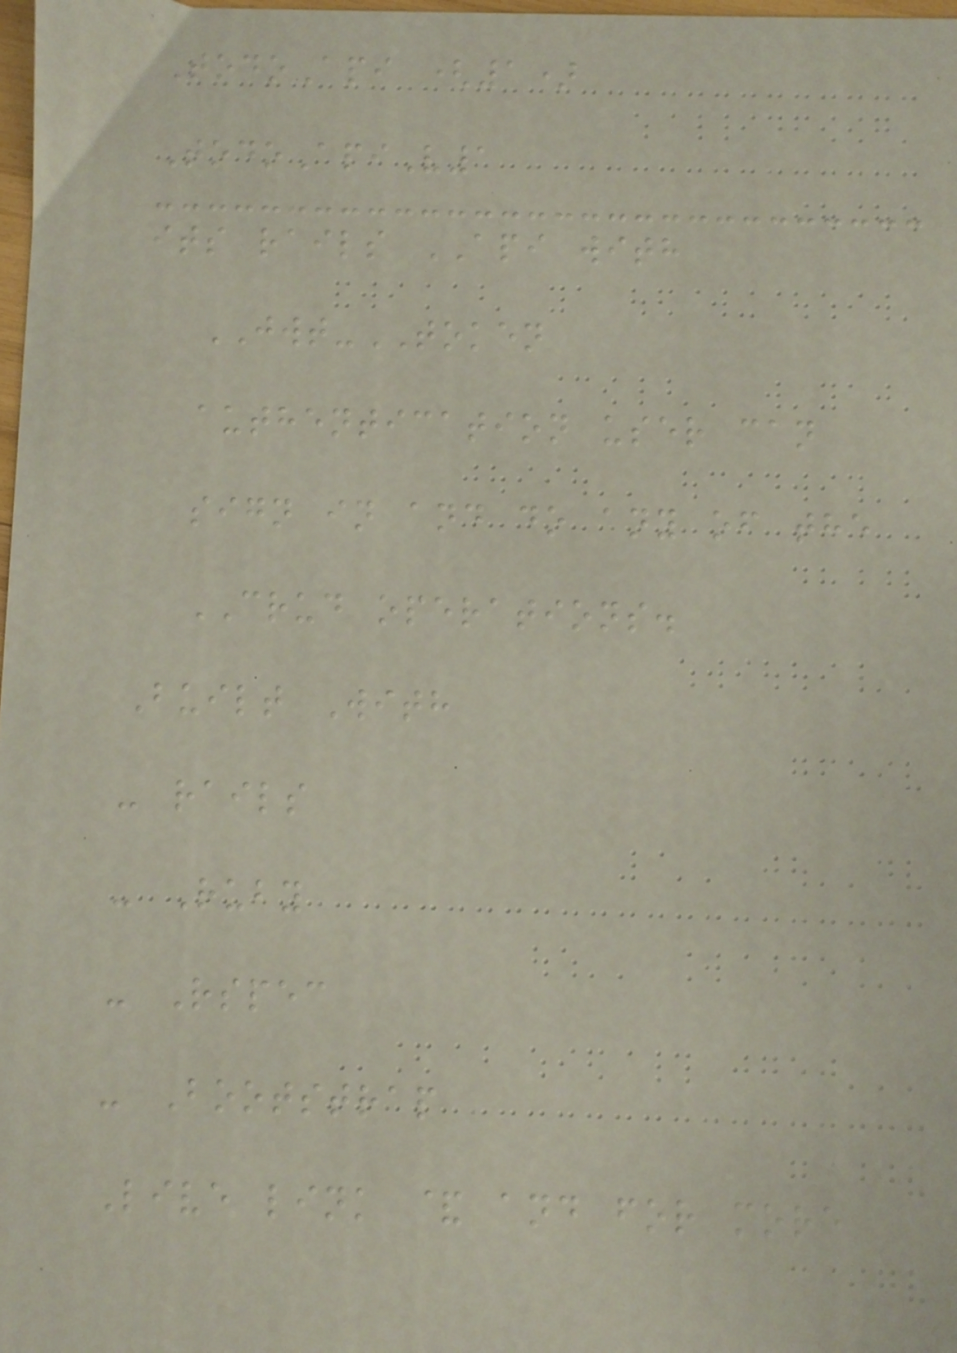TodoApi (1)
TodoApiV1
its rails API with
JWT-TOKEN
authentication user can
sign in and do any of the
CRUD operations.
Built With
- rails
- Ruby
- Rspec
- Bootstrap
Live link & and for more
